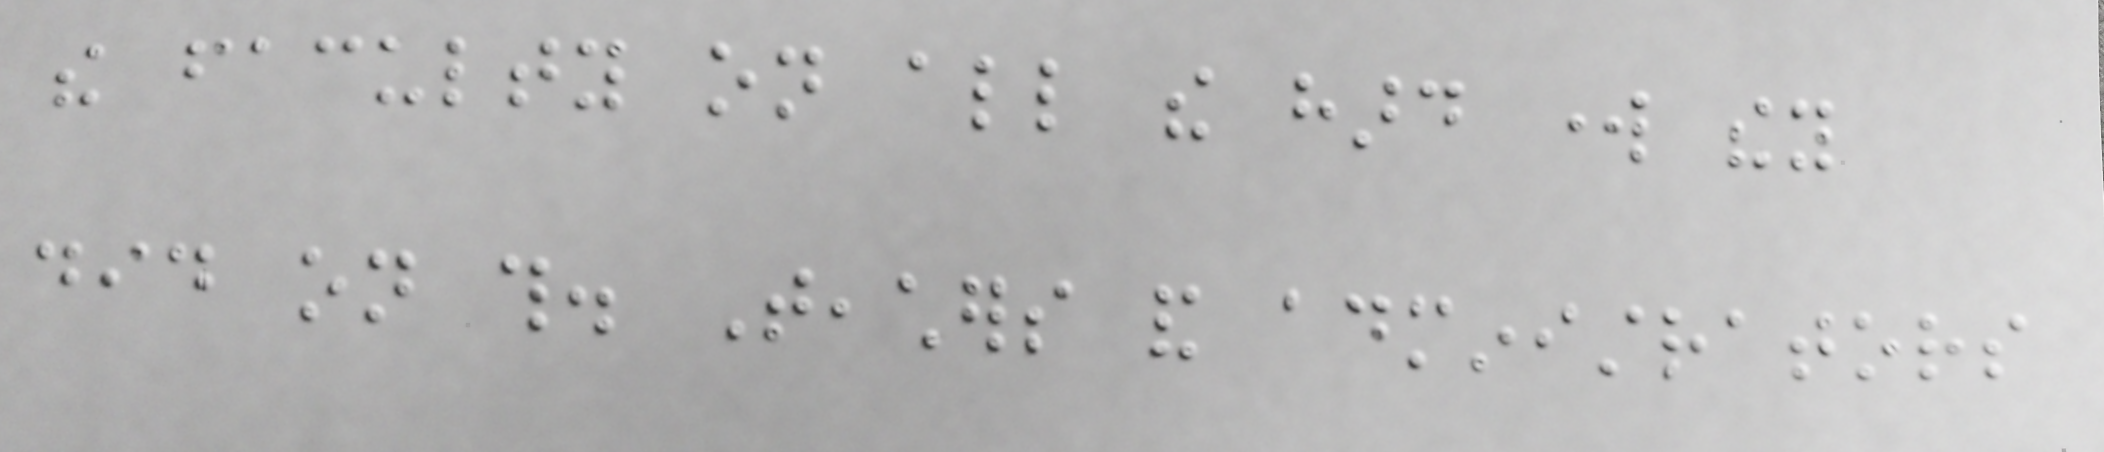the faculty on all the hard work they
did on this. Teachers and administrators
